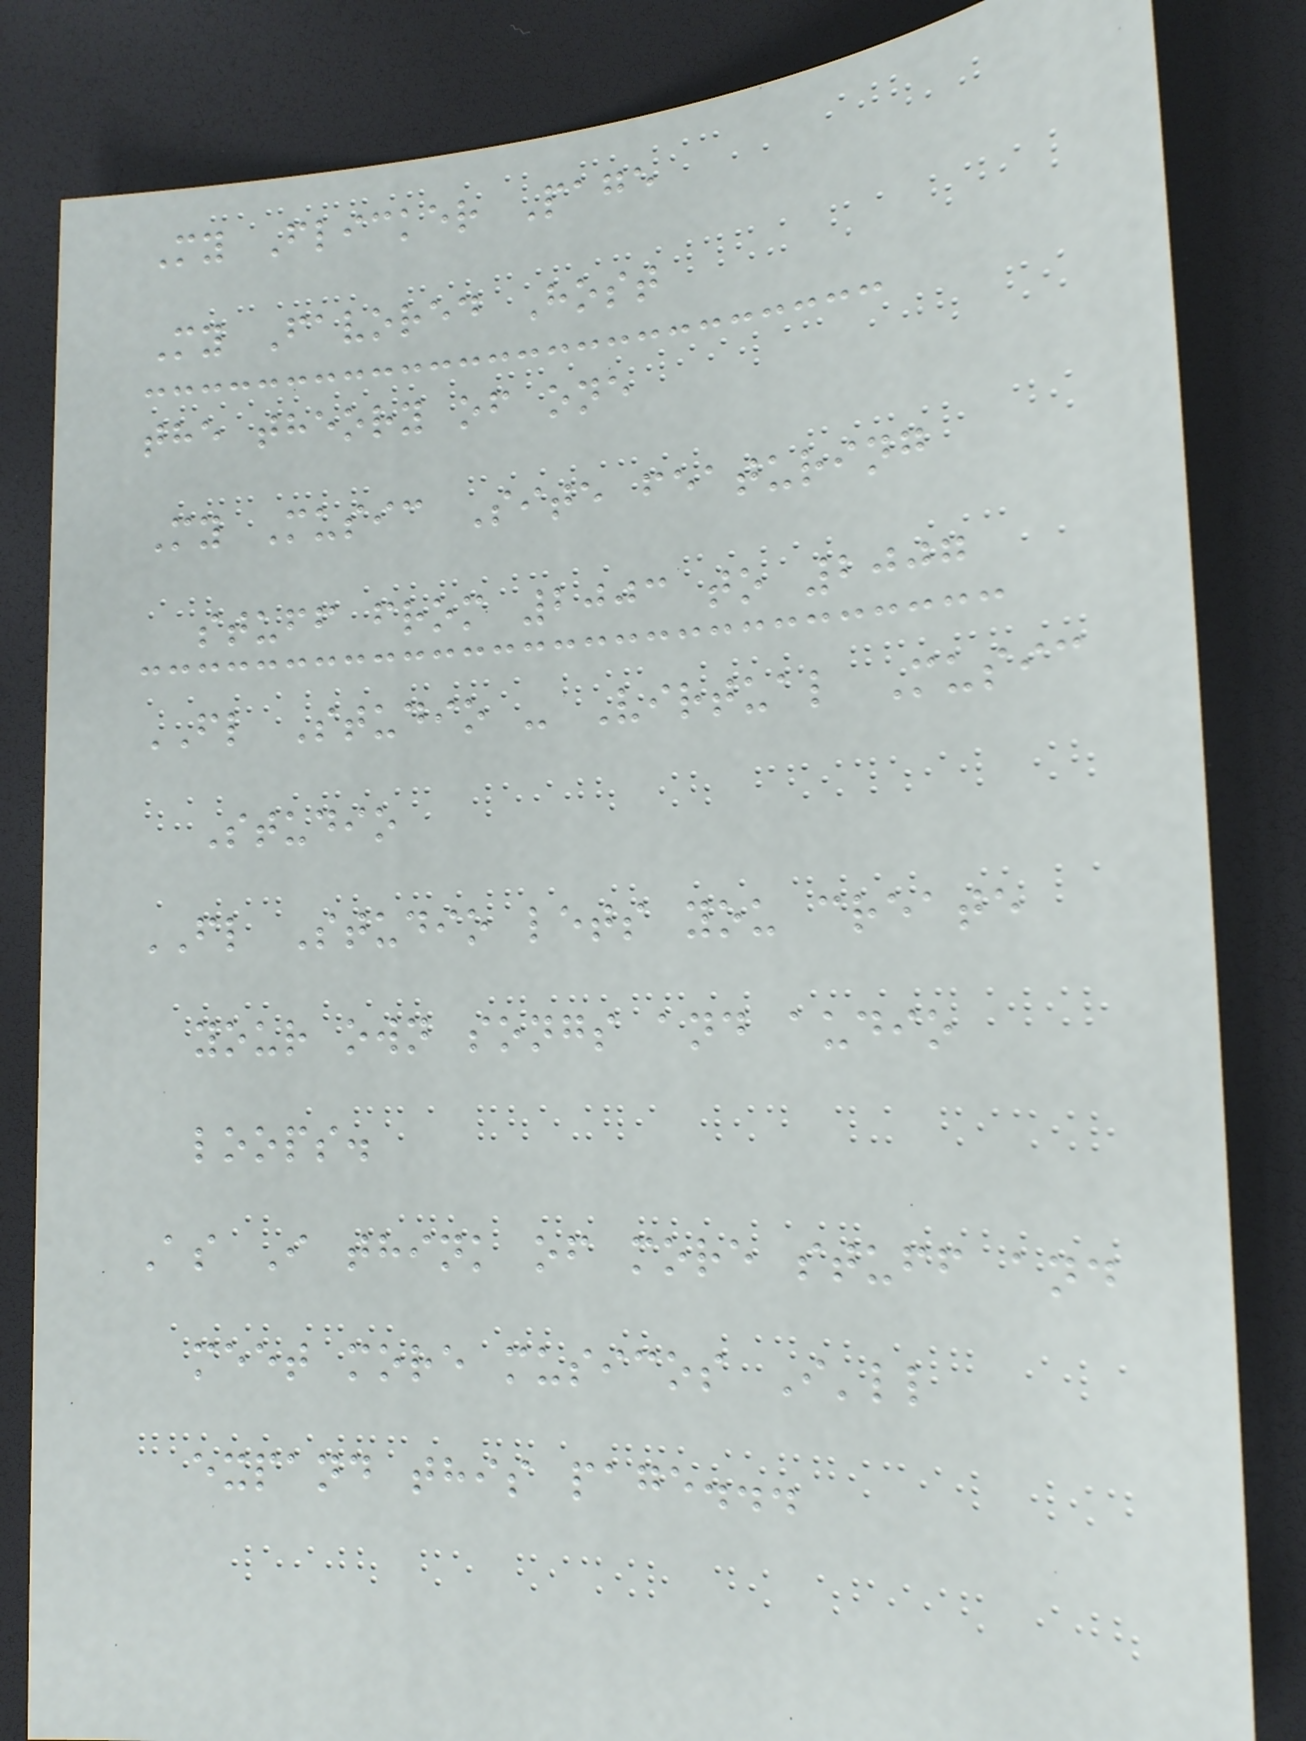My Flicker Page
My Favored Host
the theory of one
My Music Site featuring
stuff from 2003 to 2007
FL Studio - Virtual Music
Studio
FL Studio lets you create
your own songs and audio
loops.
As I think of more stuff and
meet more musicos I'll
expand this page...
